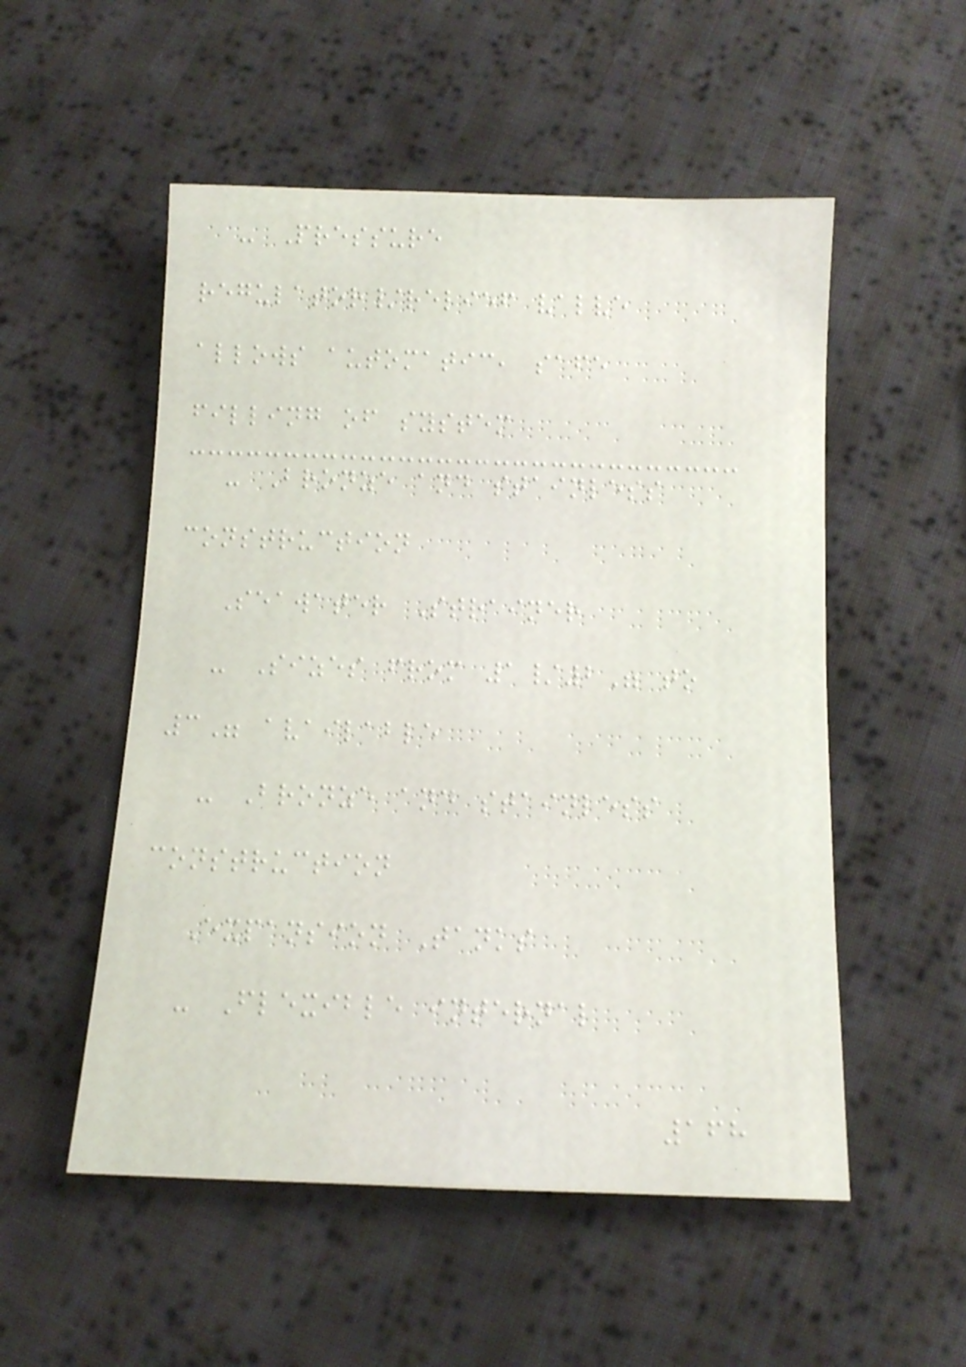- Pressure
regulator/relief valve
allows automatic, safe
filling of system
- Bronze and stainless
construction
Seawater Strainer
- Sizes from 1/2" to
3" available
- Bronze and stainless
construction
Expansion Tanks
- Flexible internal
168
